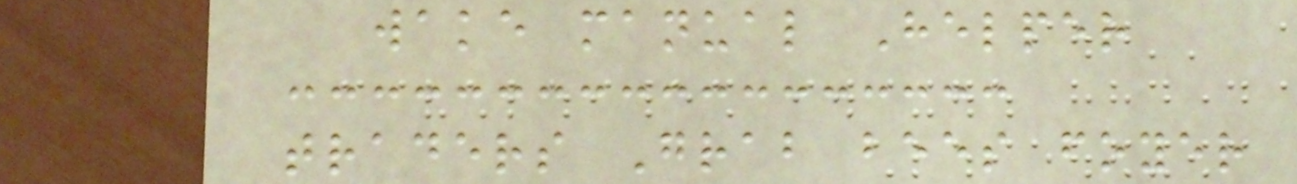wake manual Helper
traders Grab bees foyer
